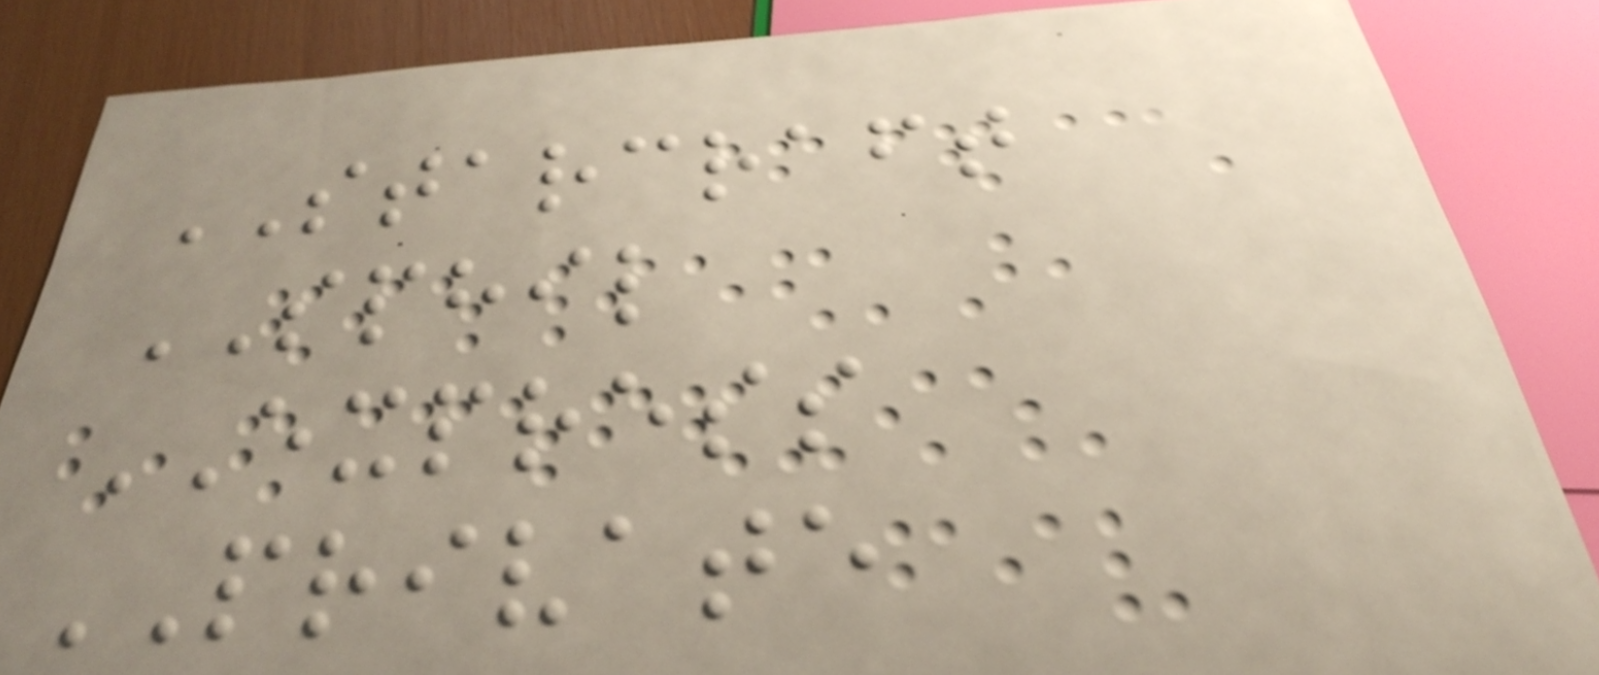STARCRAFT
SPHIL
EXPRESS
PRIVATE
